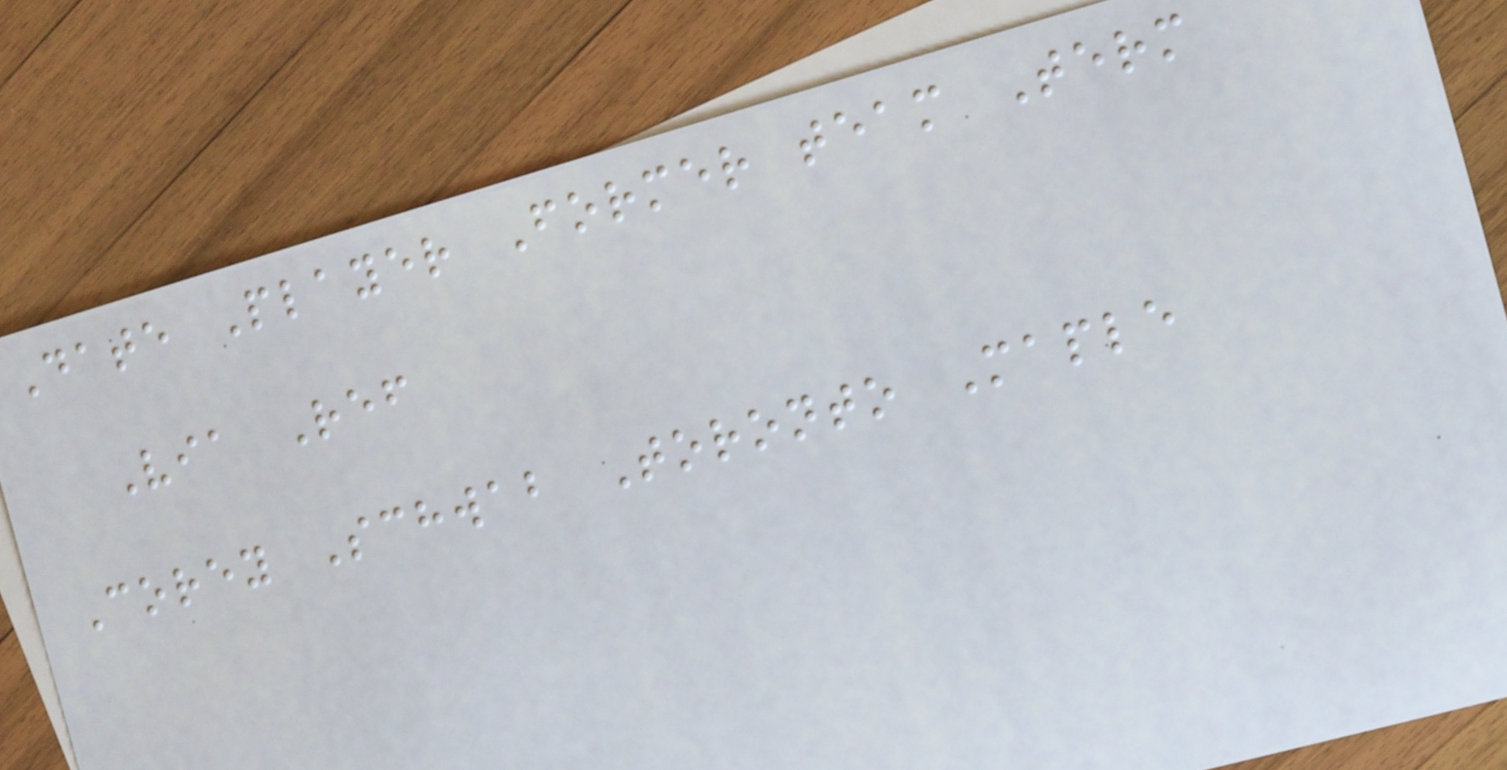Date Player Former team Term
Via Ref
Corey Schwab Toronto Maple
